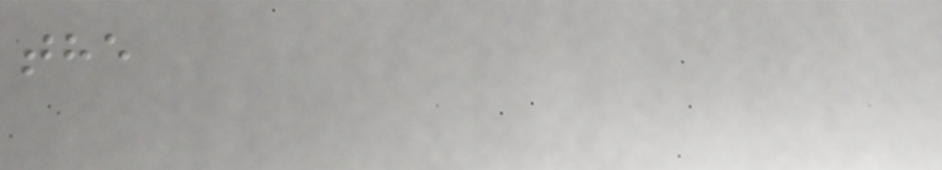the
